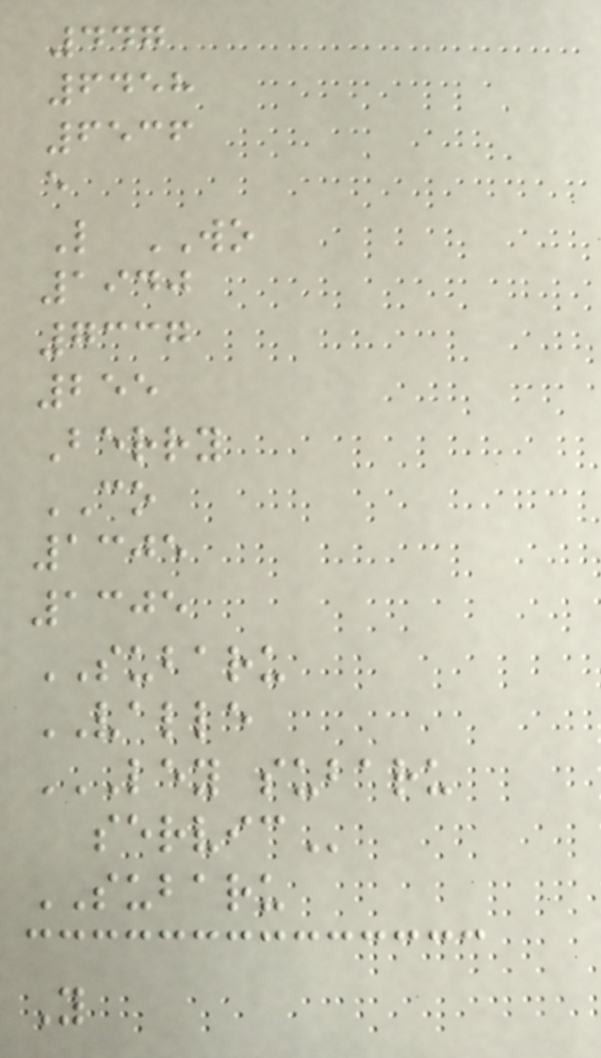447
6458
6536
e
L WO
1940
7337
255
Berry
CO
1305
1305
SUBARU
VALLE
LEY SUBARU
SERVIC
SUBARU
Y
